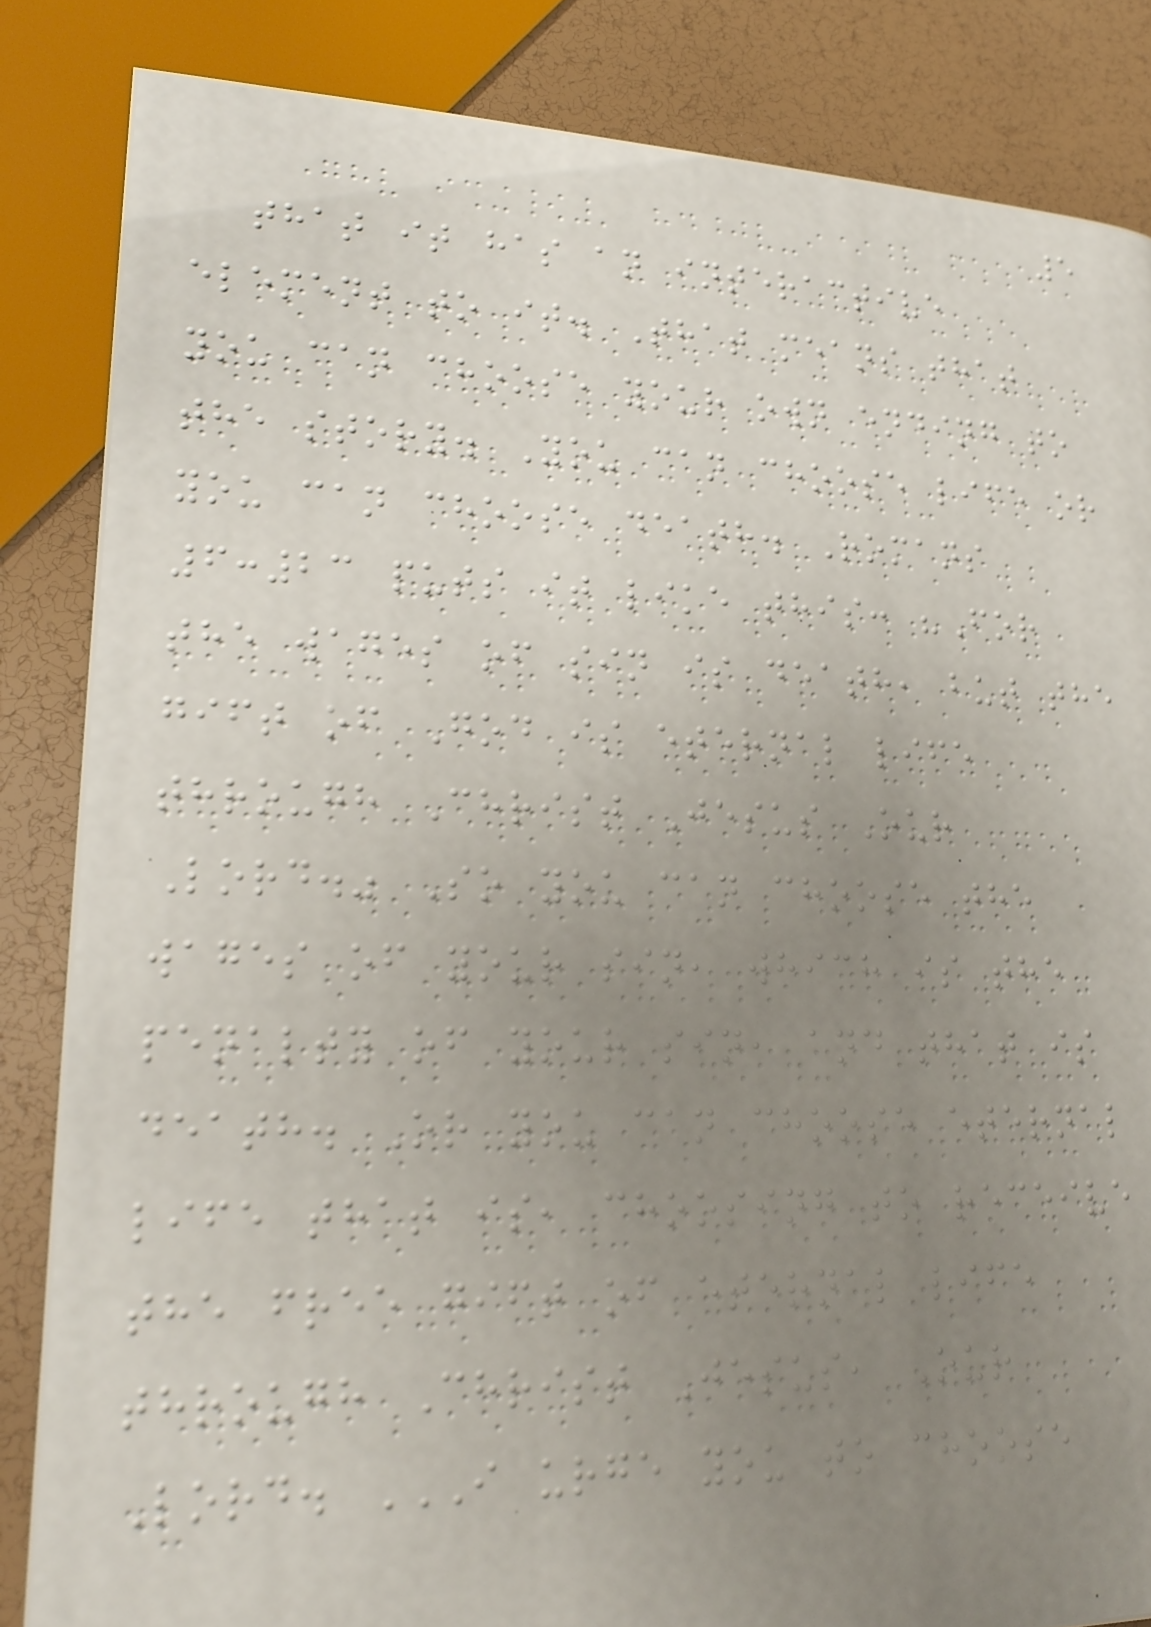5
that it has an interactive
element to it. That means that
you can choose your own ending to
the story. You can choose life or
you can choose death. Romans
6:23 puts it like this: "For
the wages of sin is death, but the
gift of God is eternal life
through Christ Jesus Our
Lord." So you can choose the
wages of your sin, which is the
penalty of your sin, and that is
death. Or you can choose eternal
life that is, choosing to receive
the free gift of eternal life
through Christ Jesus, Our
Lord. I URGE YOU TO CHOOSE
